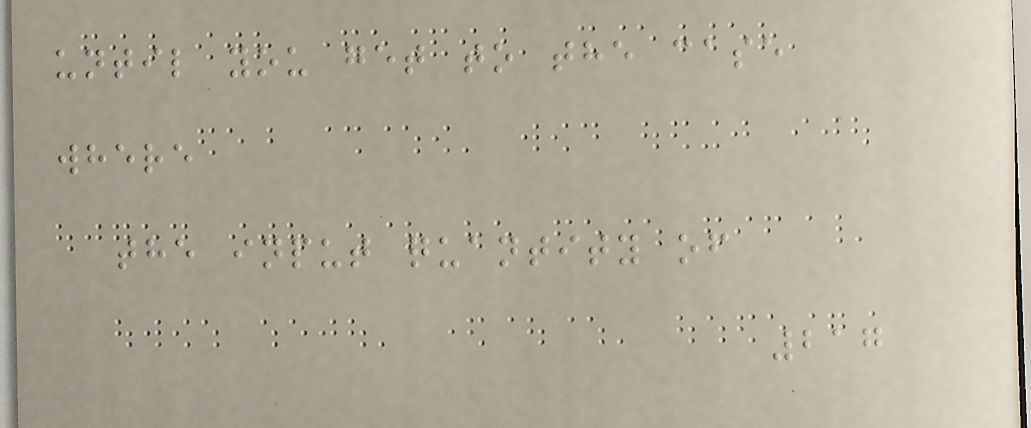until you get to the case
where
the input quantity of
217
